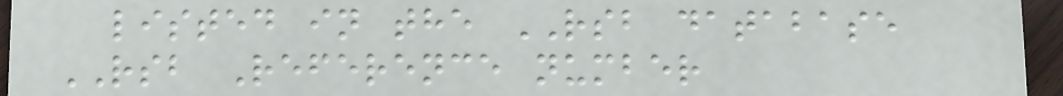listed in the RSB database
RSB Reference number
